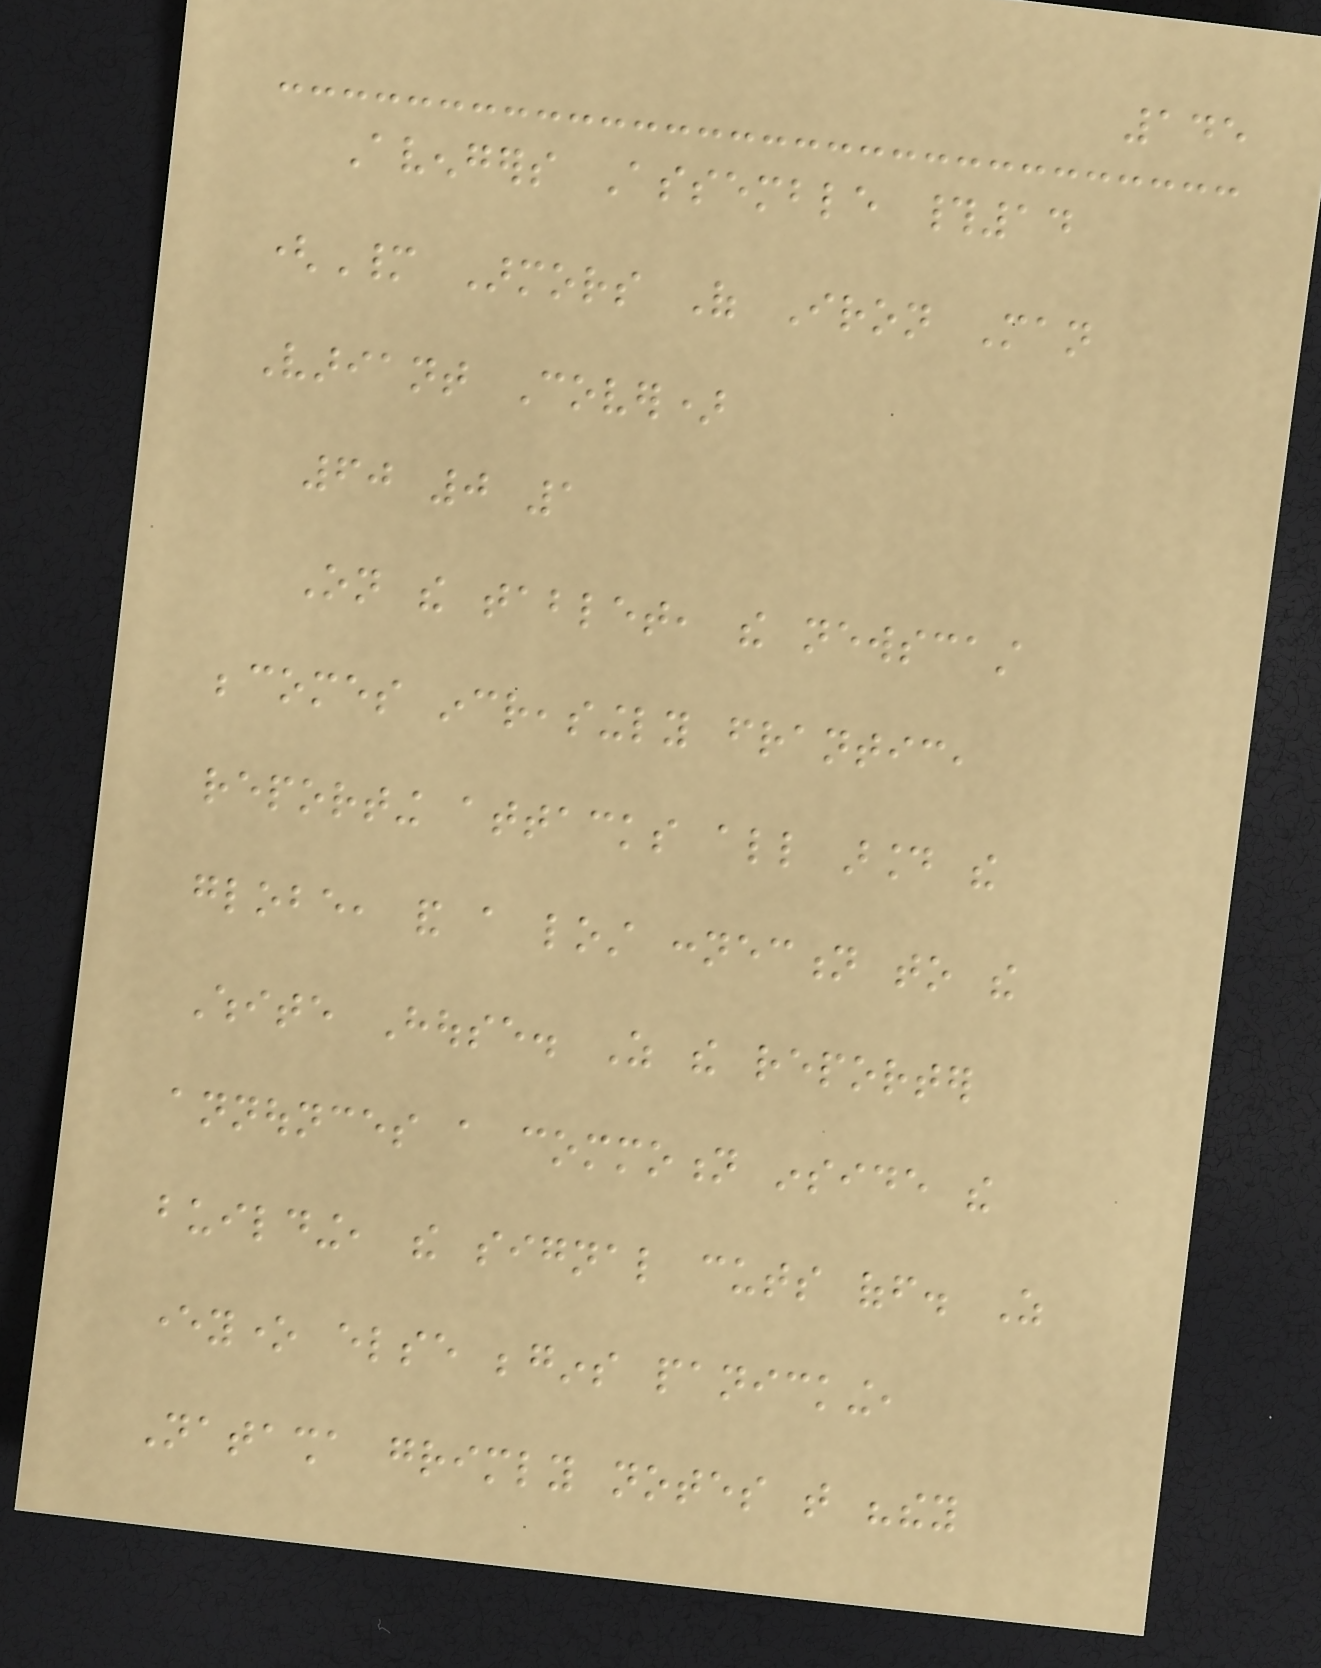145
Avengers Assemble #14
(Many Armors Of Iron Man
Variant Cover)
60 0 1
On the tablet, the newscast
becomes increasingly frantic,
reporting attacks all around the
globe, and a lost connection to the
White House. As the reporter
announces a commotion inside the
building, the signal cuts off. As
everyone else begins panicking,
Natasha grimly notes that "they
